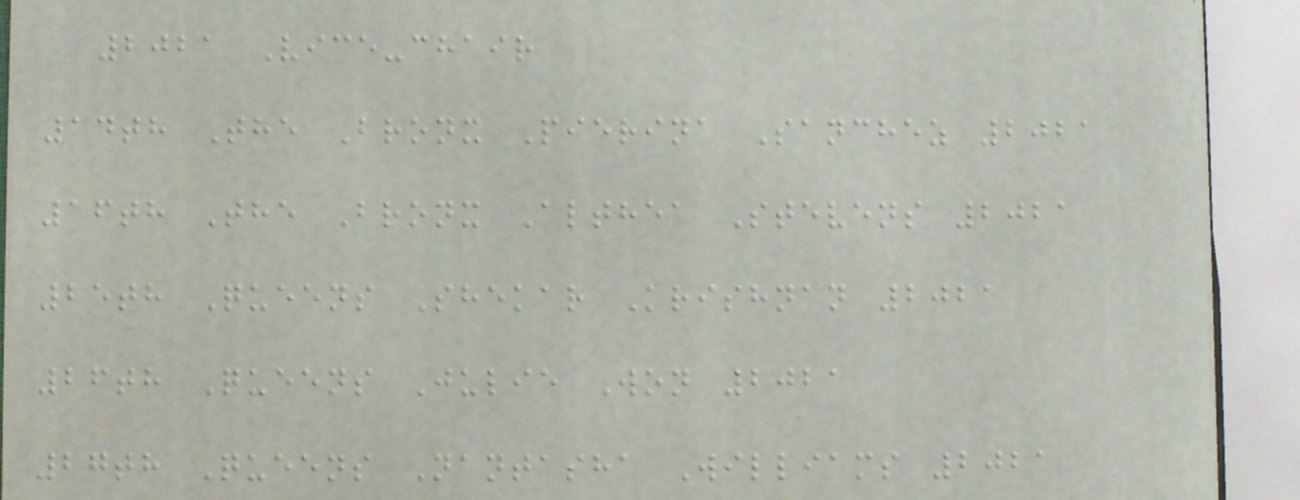2021 Vice-chair
14th The Bronx Pierina Sanchez 2021
16th The Bronx Althea Stevens 2021
25th Queens Shekar Krishnan 2021
26th Queens Julie Won 2021
27th Queens Nantasha Williams 2021
